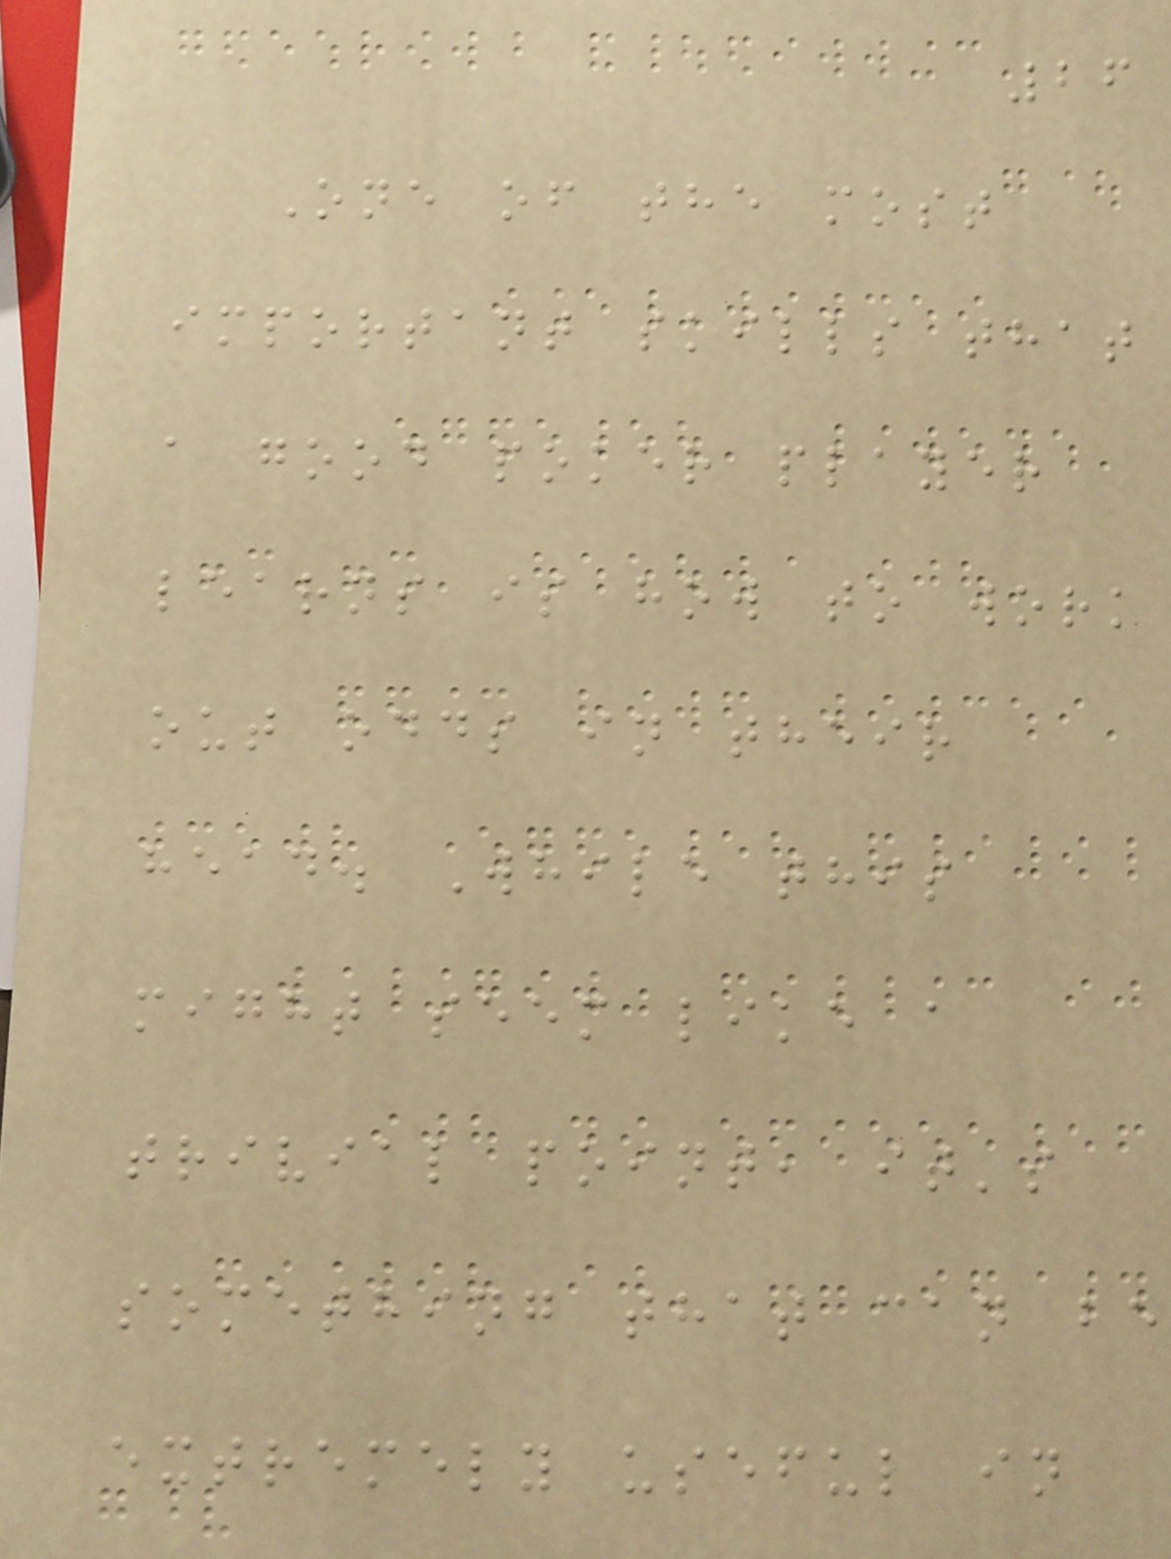26
One of the most
important skills that
a good poker player
learns is how to work
out odds in their
head. While this
might seem like a
trivial point, it's
something that can be
extremely useful in
